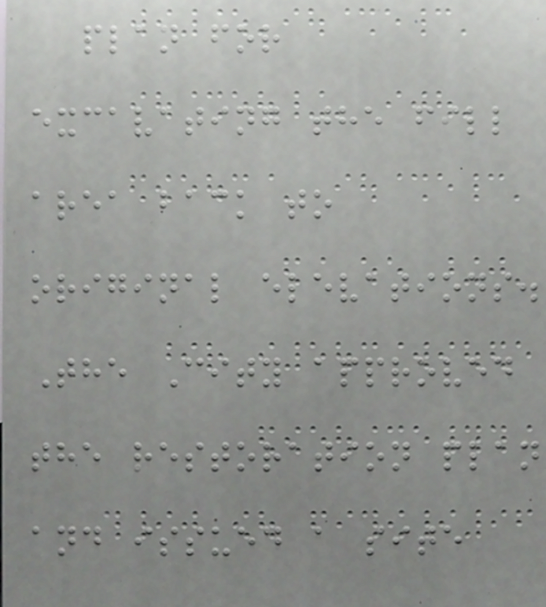plan for
excavating the fill
area back to
original elevations.
The City approved
the restoration plan
and issued a site
